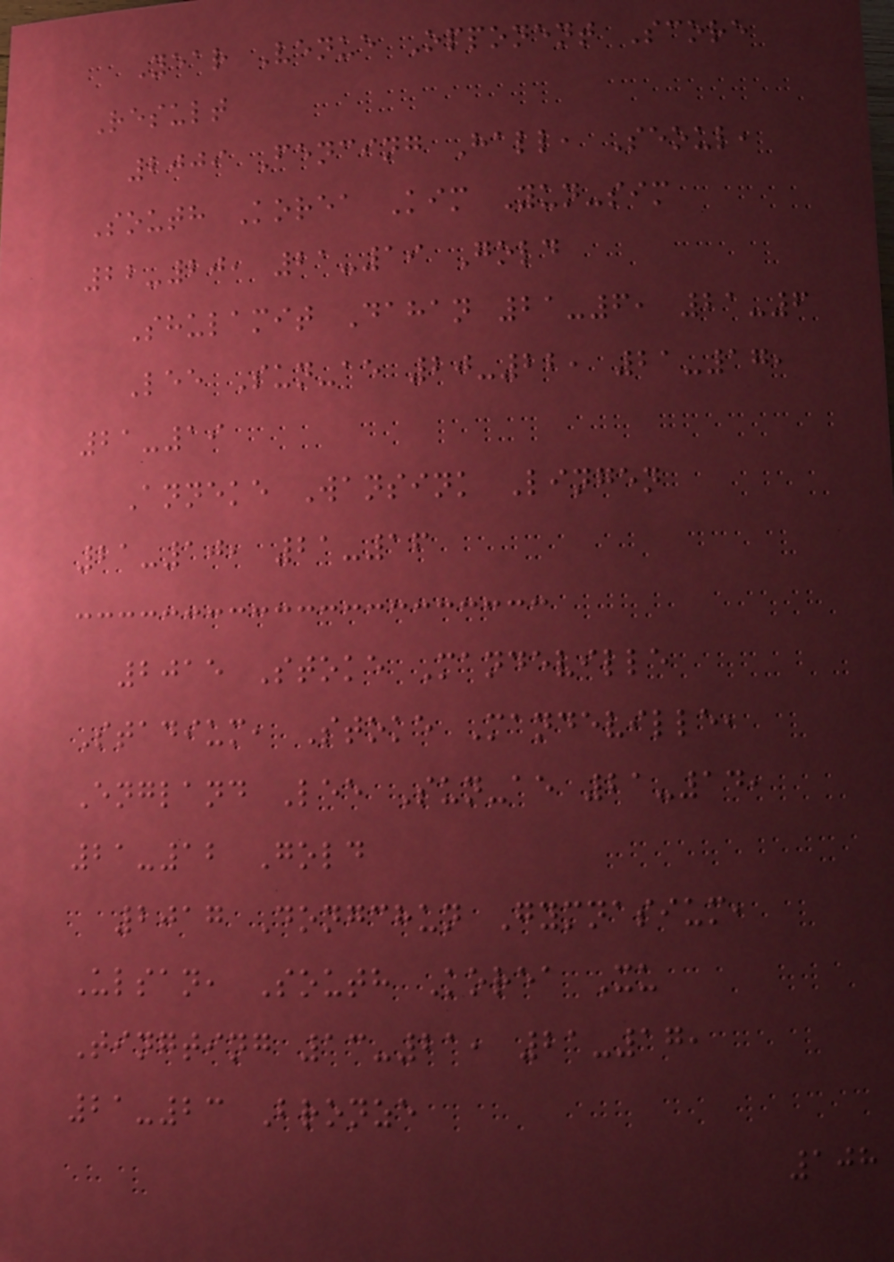Year Venue Opponent Score
Result
2009 Fencing Hall, Seoul,
South Korea Kim Yun-sim
22-20, 21-19 Gold
Shulamit Dahan 21-6, 21-6
Lee Sun-ae 20-22, 21-17,
21-19
Anneke Wansink Lingen
21-10, 21-16
2015 Stoke Mandeville
Stadium, Stoke Mandeville,
England Lee Sun-ae 21-14,
21-12 Gold
2017 Dongchun Gymnasium,
Ulsan, South Korea Xu
Tingting 13-21, 21-17,
21-23 Bronze
108
